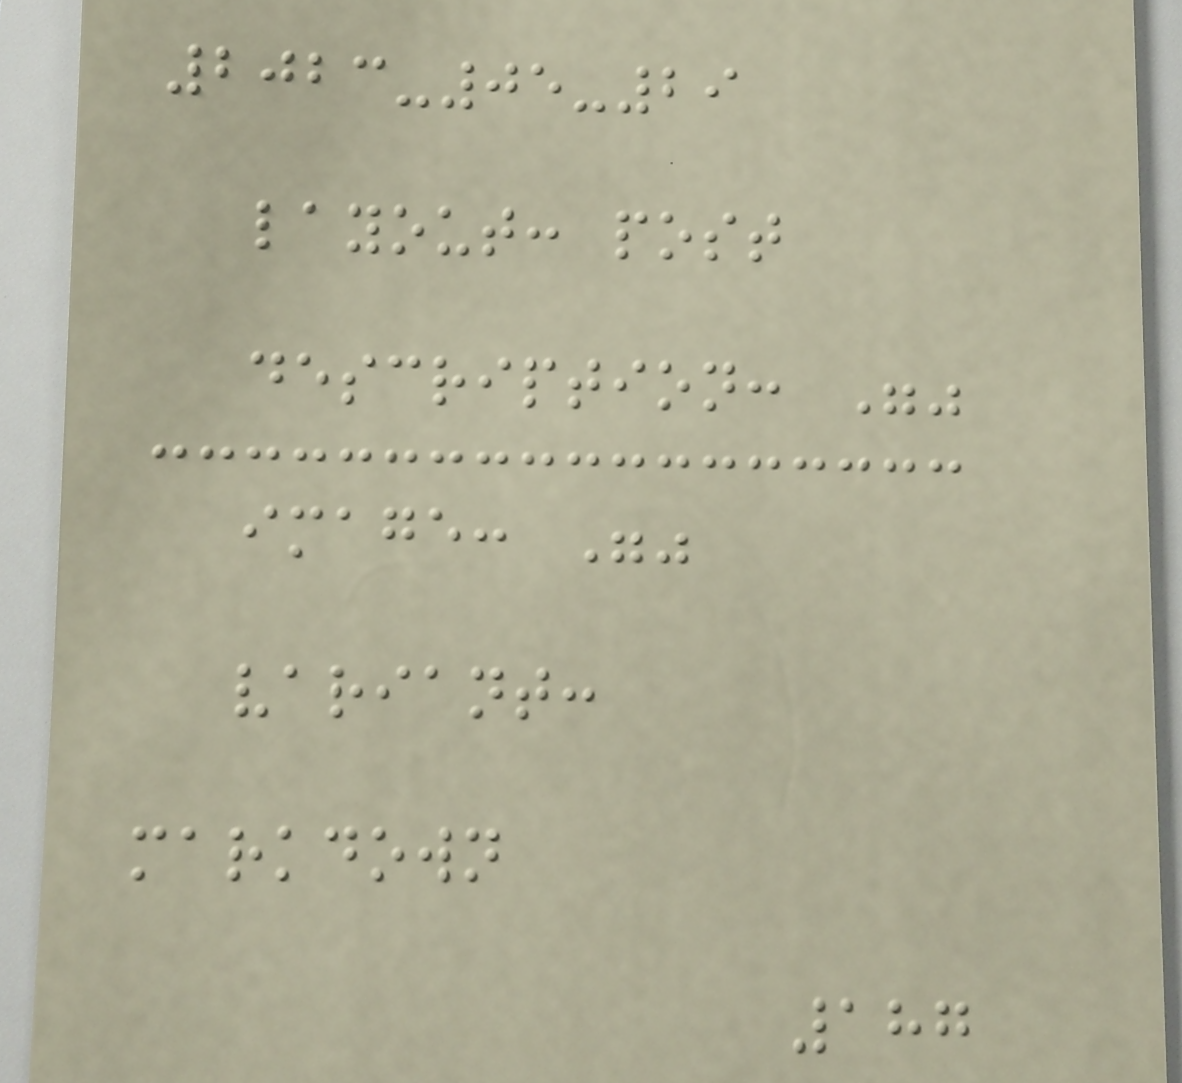2023-05-29
layout: post
description: ""
image: ""
variant:
markdown
187
